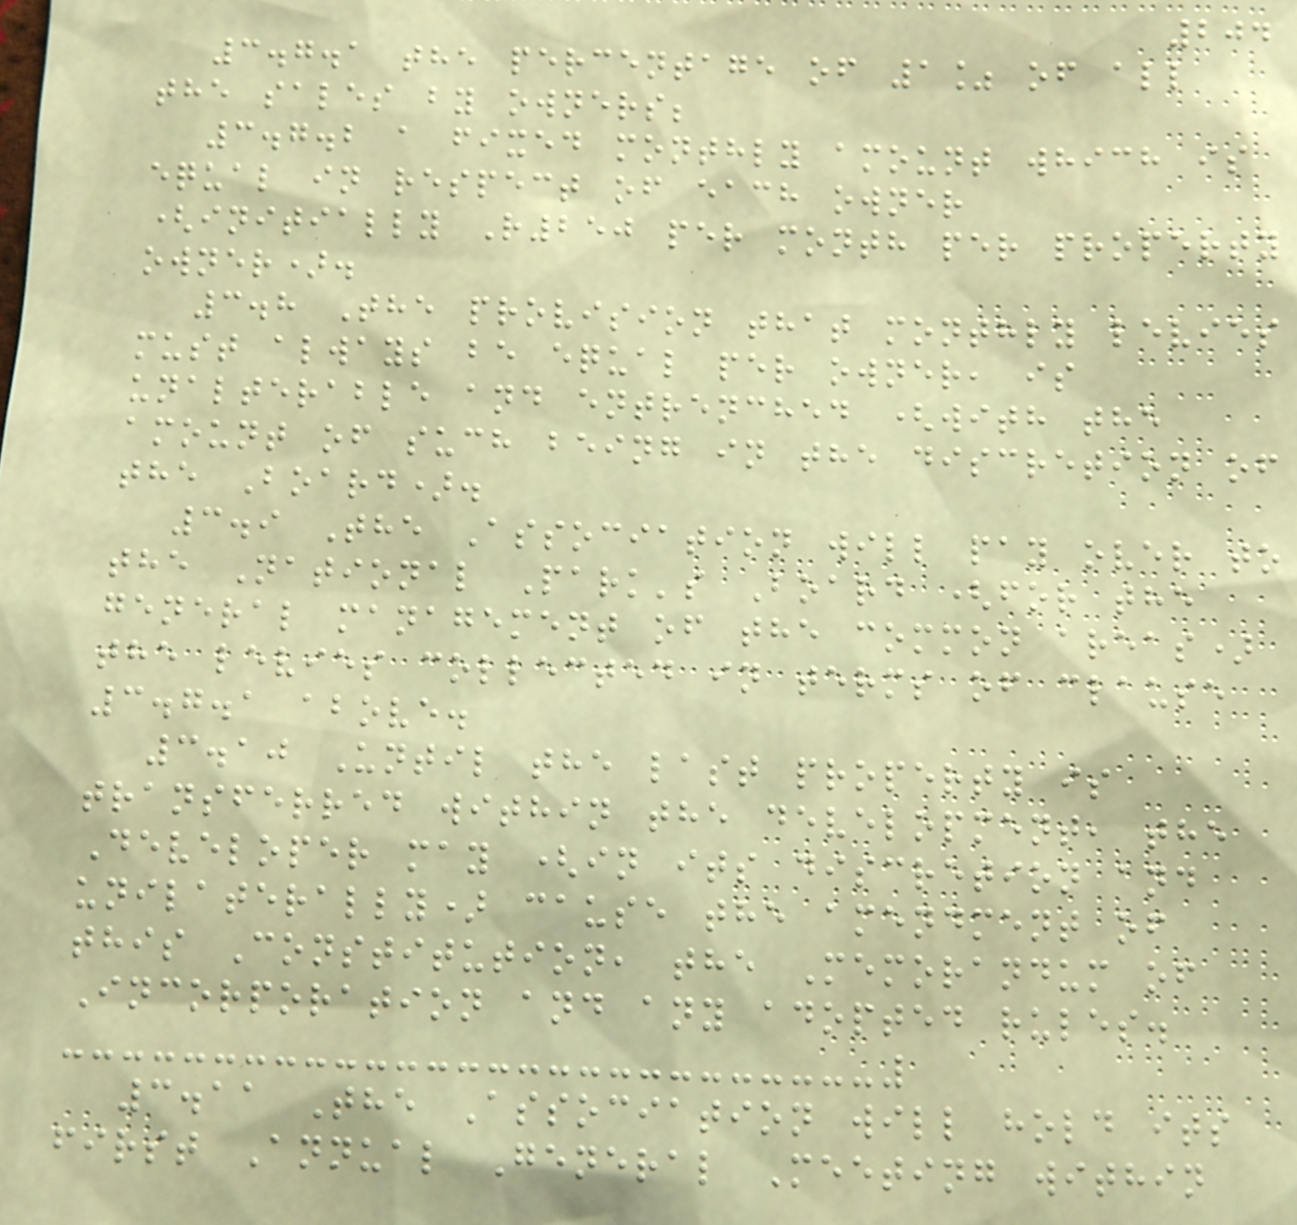204
3.7.1 the percentage of 1% of all
the sales by owners;
3.7.2 a fixed monthly amount which is
equal in respect of each owner
(initially R250 per month per property
owner).
3.8 The provision that monthly levies
must always be equal per owner, is
unalterable and entrenched (with the
amount of such being in the discretion of
the Board).
3.9 The Association will pay over to
the National Park's Board (for the
general management of the common areas)
the levies collected in terms of clause
3.7.1 above.
3.10 Until the last property is
transferred within the development, the
Developer may (in its discretion and
unilaterally) cause the amendment of
this Constitution, the Memorandum of
Incorporation and any adopted rules.
3.11 The Association will hold its
first Annual General Meeting within
